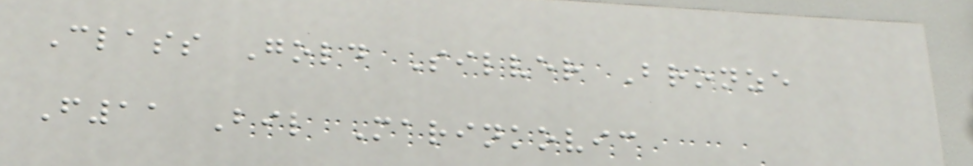Class Gold Silver Bronze
F11 Bil Marinkovic
